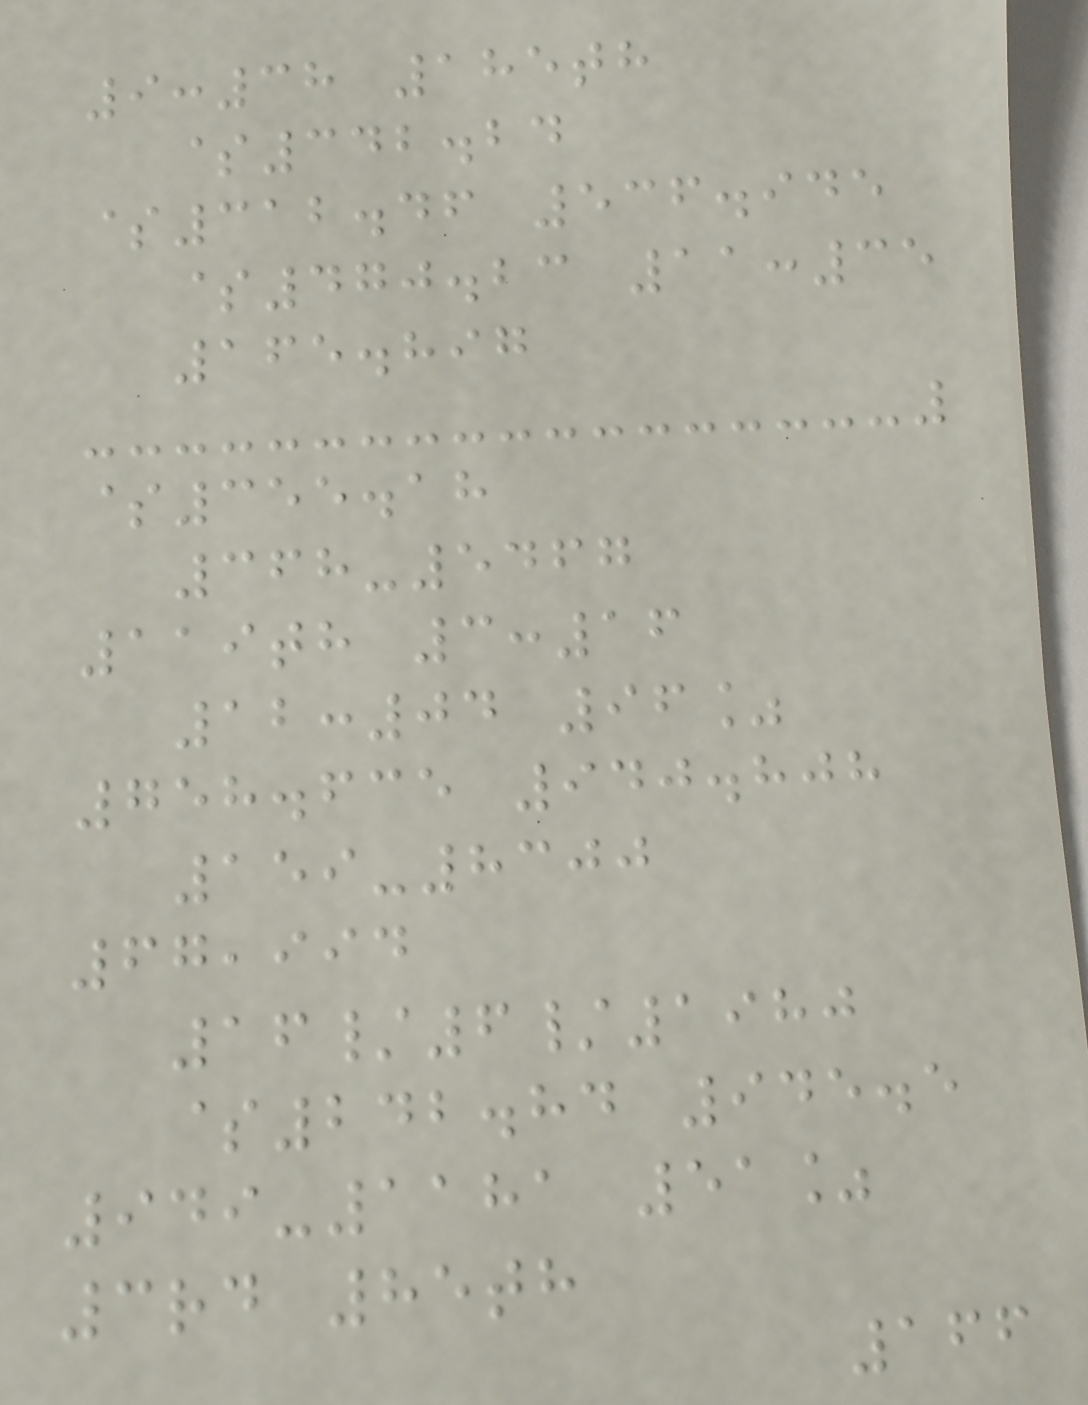9:38 185th
$342.24
$312.46 536.945
$470.23 11:35
165.897
$355.18
368-5467
119th 3:16
12:04 96%
758.635 940.808
159-8300
67,994
16/6/1980
$242.84 945.5
949-1181 51%
3rd 85th
166
